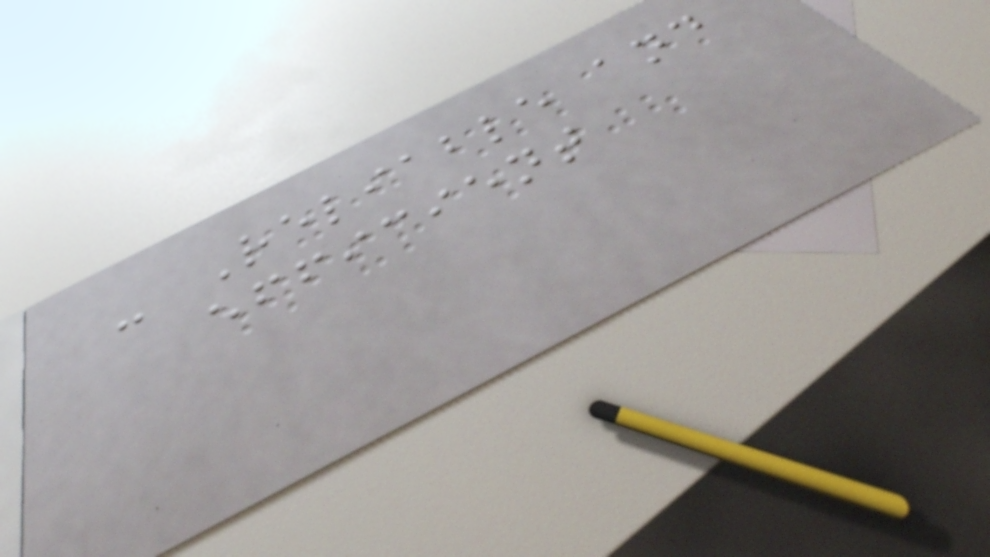- Reliable and
efficient
